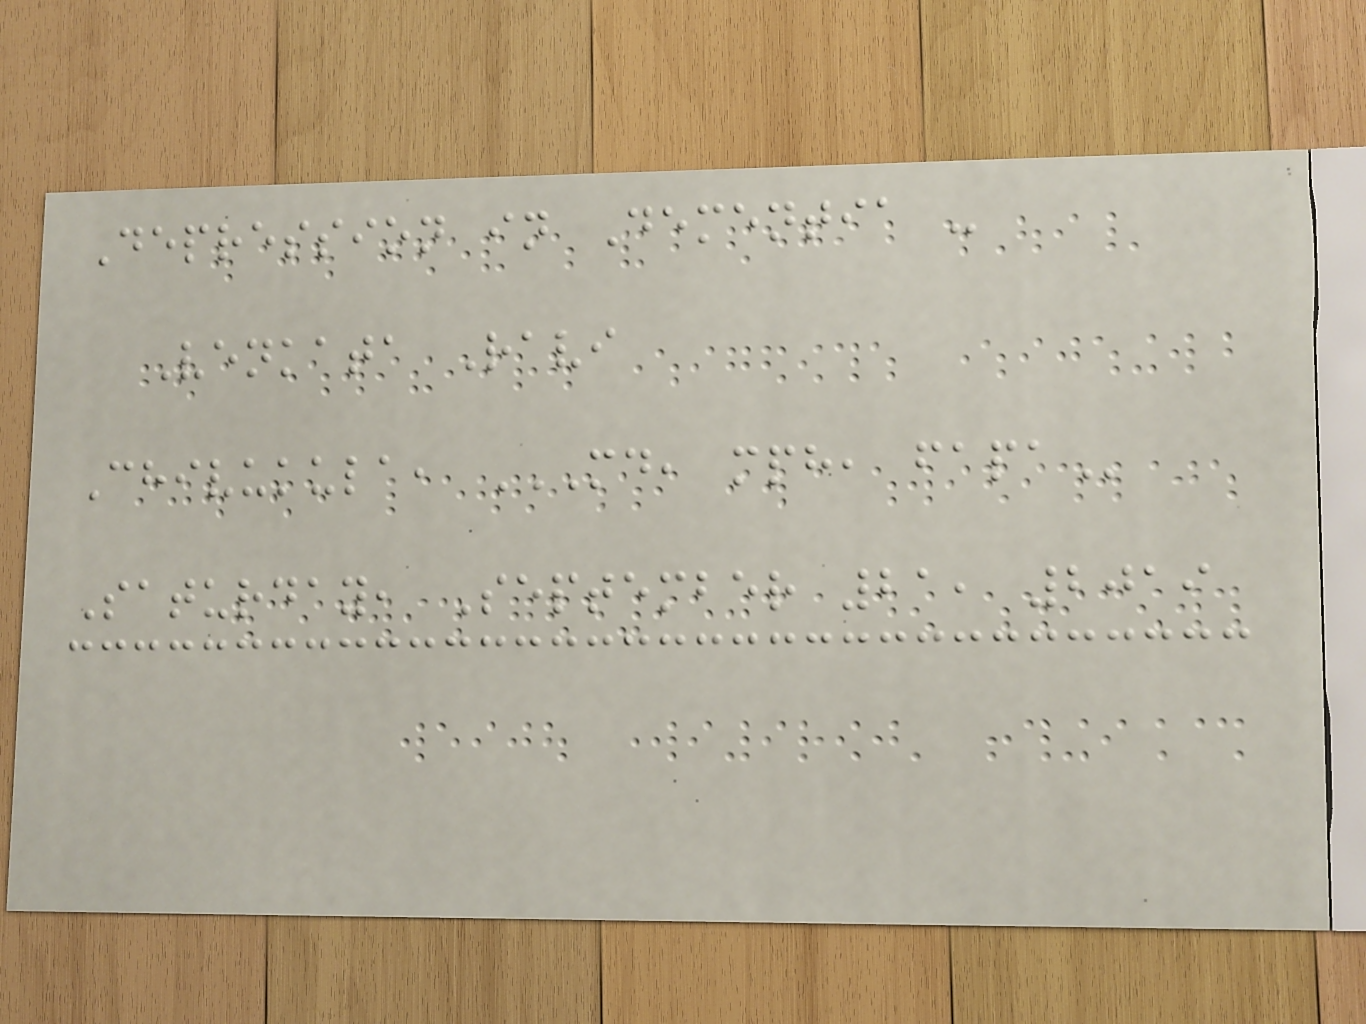Depression in Dementia -
Venkata Ravi
Chivukula, MD, MPH, FAPA
Saturday, September 21, 2019
